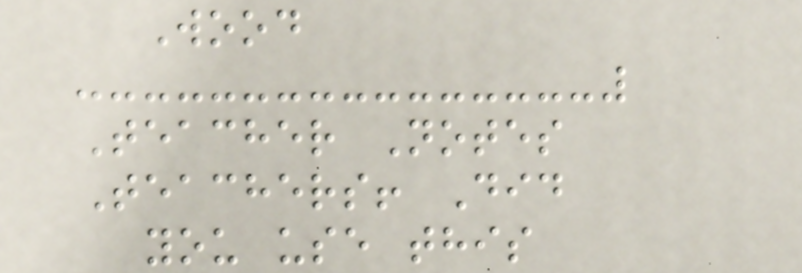Wood
Teacher Notes
Teachers! Did
you use this
